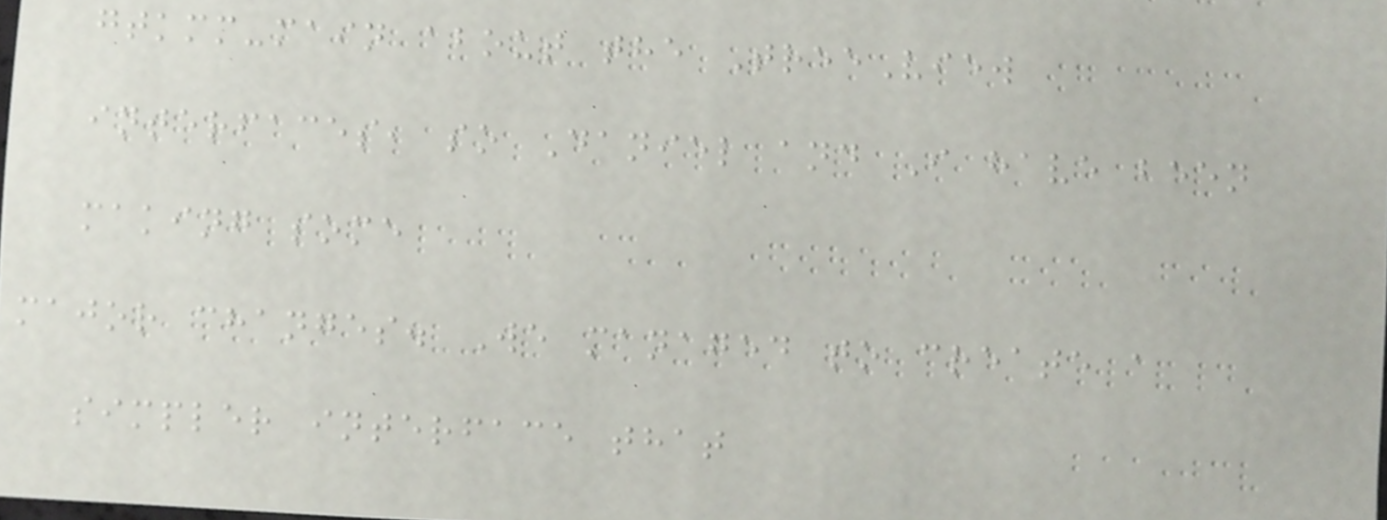gtkmm-main about the TreeView
interfaces, so Daniel and I have been
making some
major changes. We managed to create a
simpler interface that
